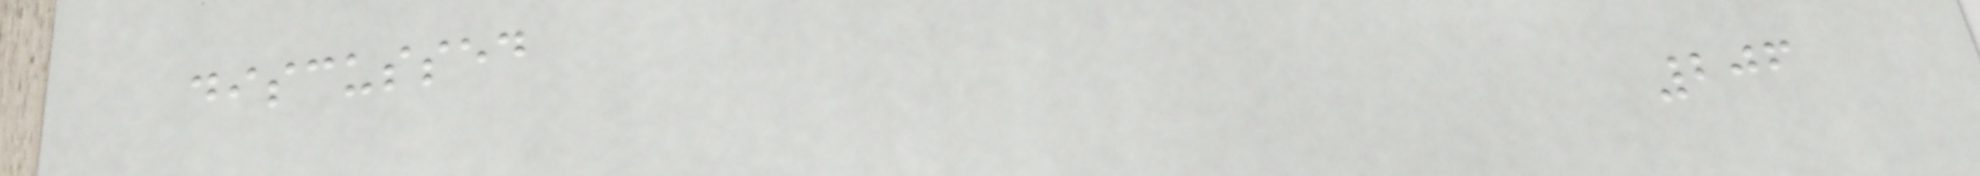discussed
206
